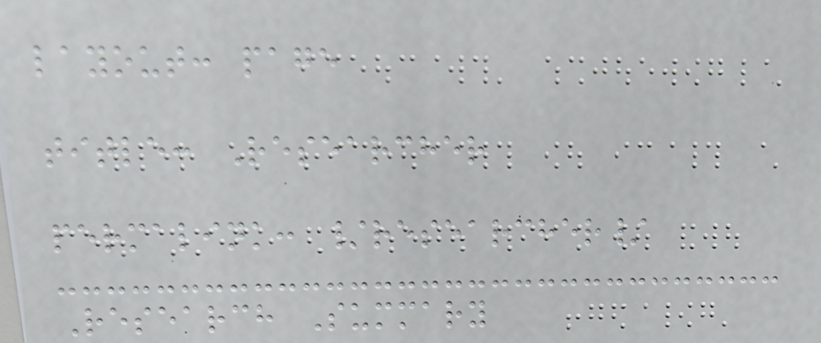layout: page
title: Researcher
permalink: /researcher/
Research Summary
